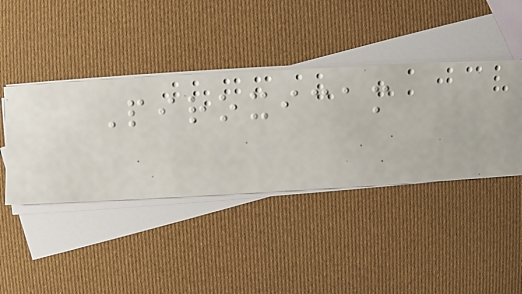Piroxicam
